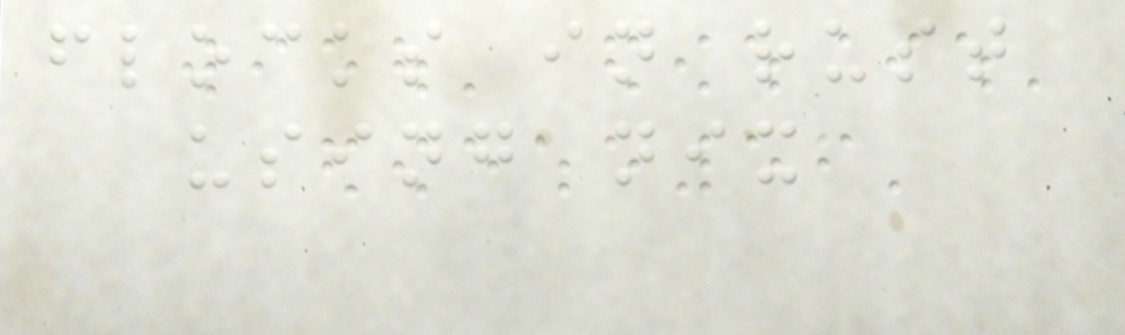flocks in rust
using nix
